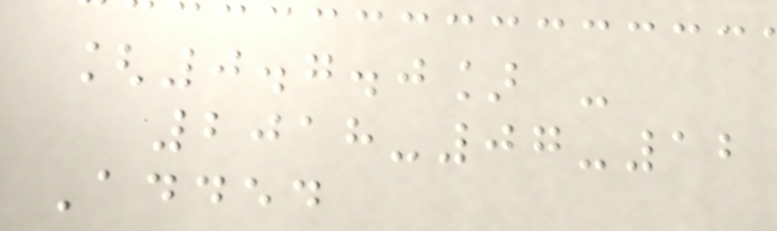[0.7.0] -
2018-07-12
Added
